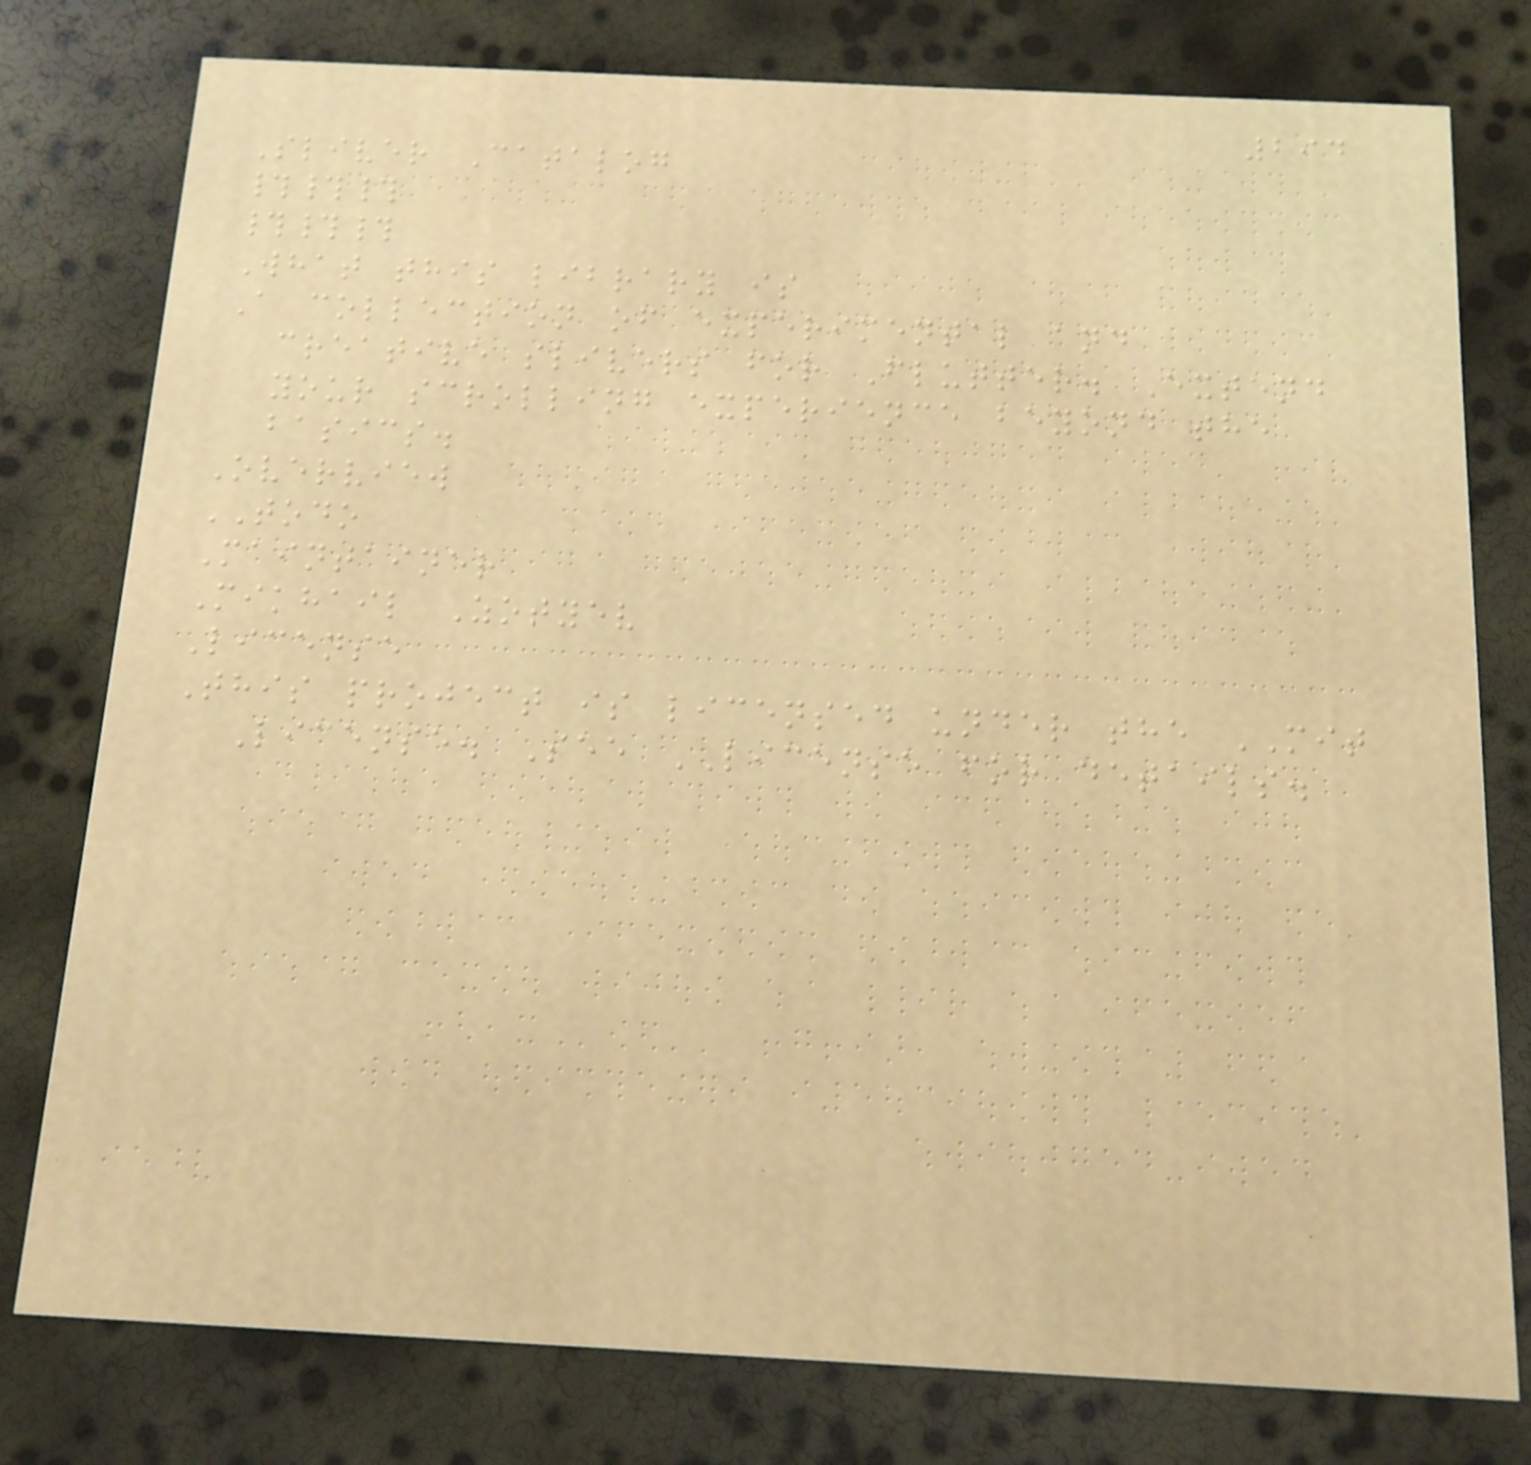294
Sliver Catalog
###
###
What this library is
A collection of experimental and
creative slivers for Flutter. Extend
your scrolling experience beyond the
basics.
Overview
TODO
Maintainer
Mikhail Zotyev
License
This project is licensed under the MIT
License. See LICENSE for details.
